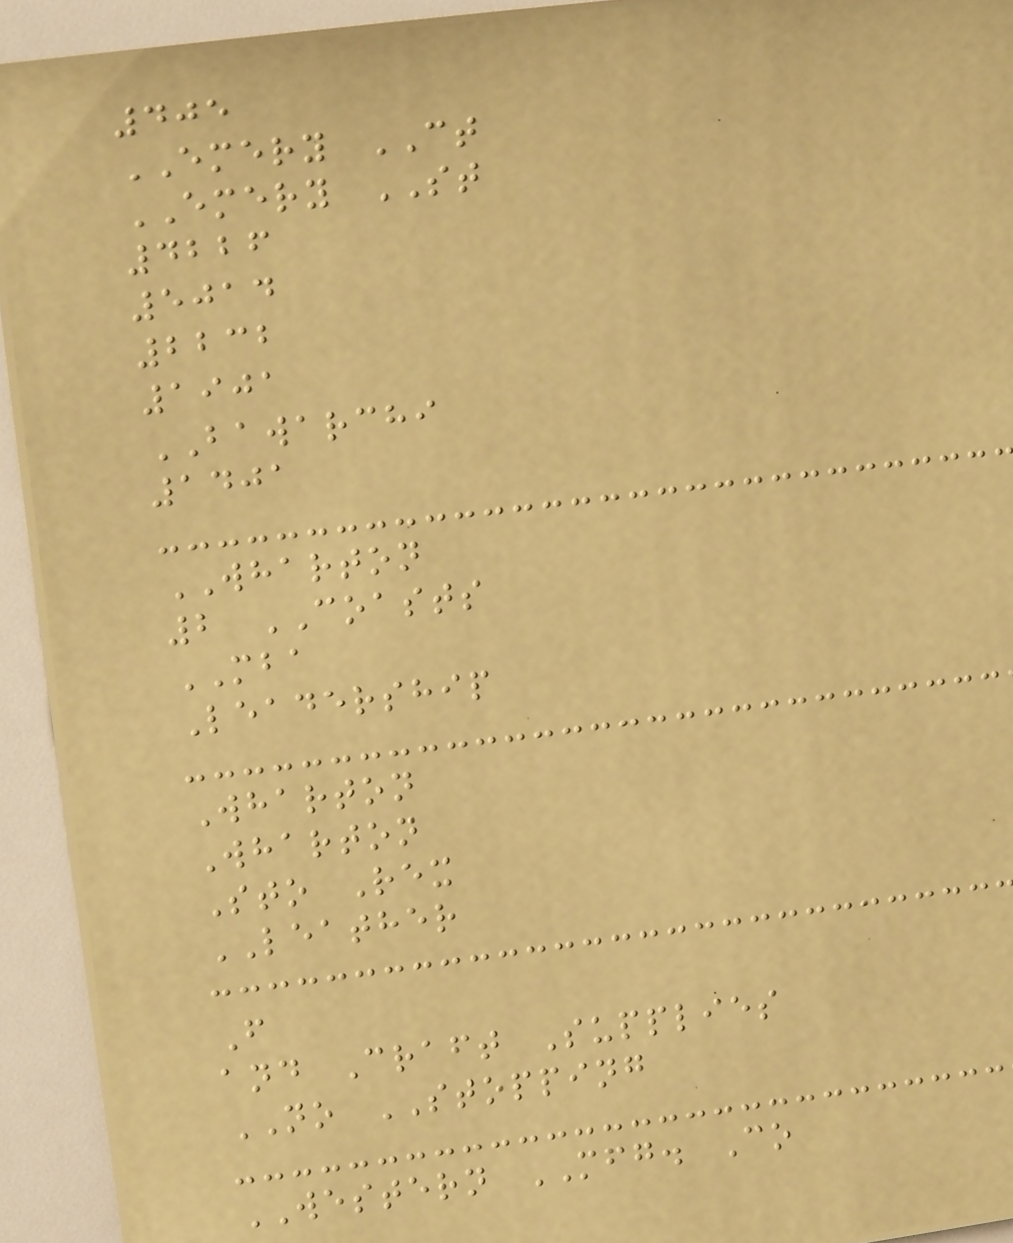405
EMERY CT
EMERY ST
4226
5014
2232
1901
BAWARCHI
1401
WHARTON
2 COASTS
MBA
Leadership
Wharton
Wharton
Sto Rex
LEATHER
F
and Craft Supplies
NO STOPPING
WESTERN MFG. Co
